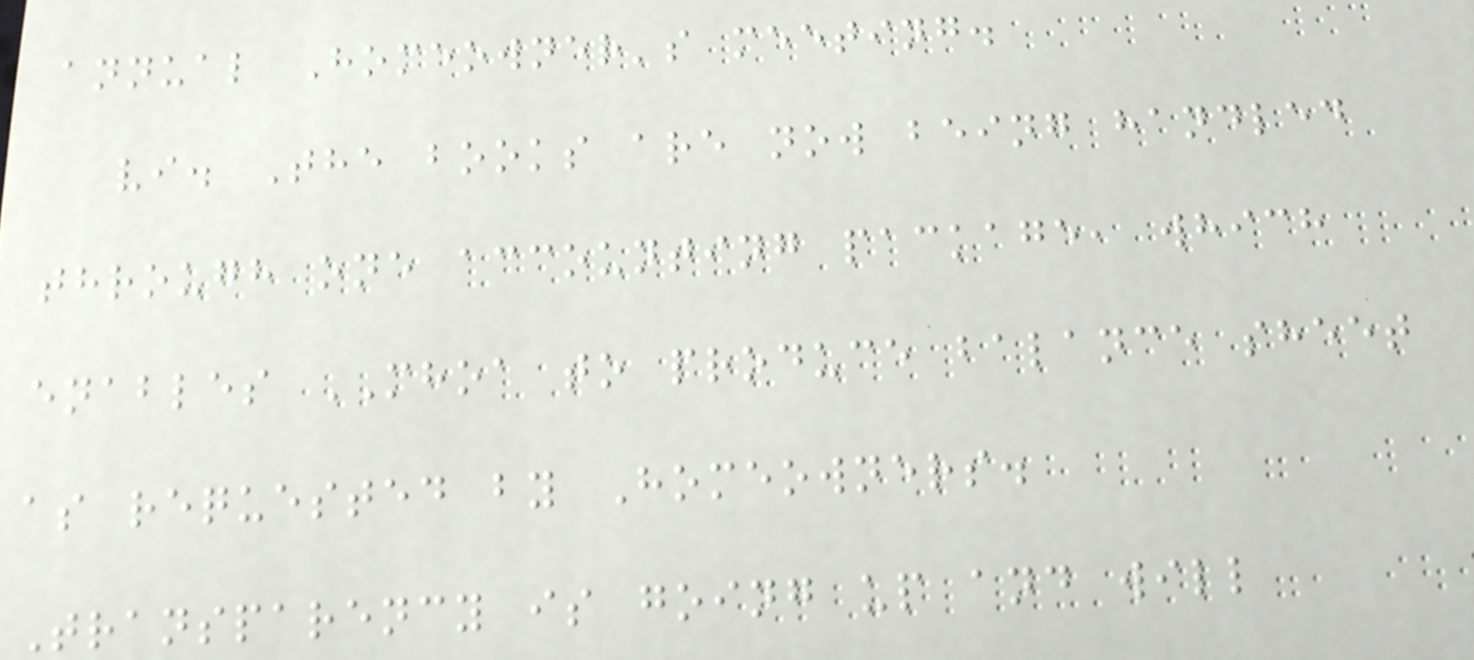annual Homeowner's meeting.
vi. The books are now being handled
through one accounting package, which
enables MHOA to produce balance sheet
as requested by Homeowners.
Transparency is going up and will
